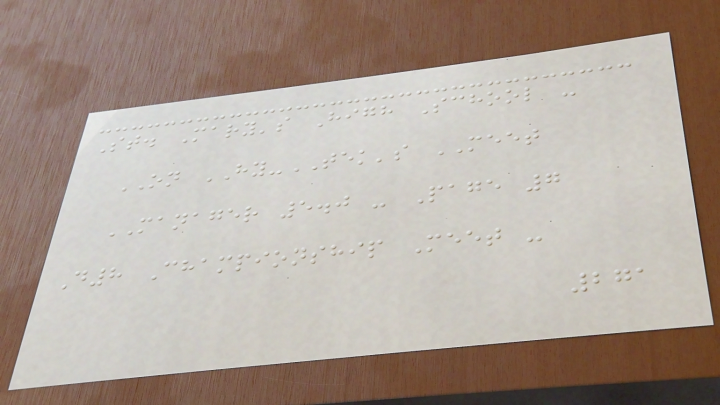St. Mary's High School -
ON HY-TEK's MEET
MANAGER 5.0 - Page 7
D8 Championship Meet -
271
